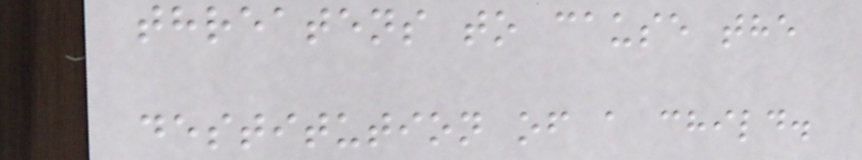threatens to cause the
destitution of a child.
